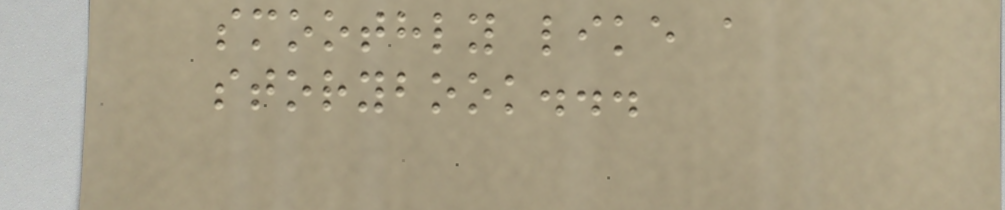smoothly like a
storybook...
